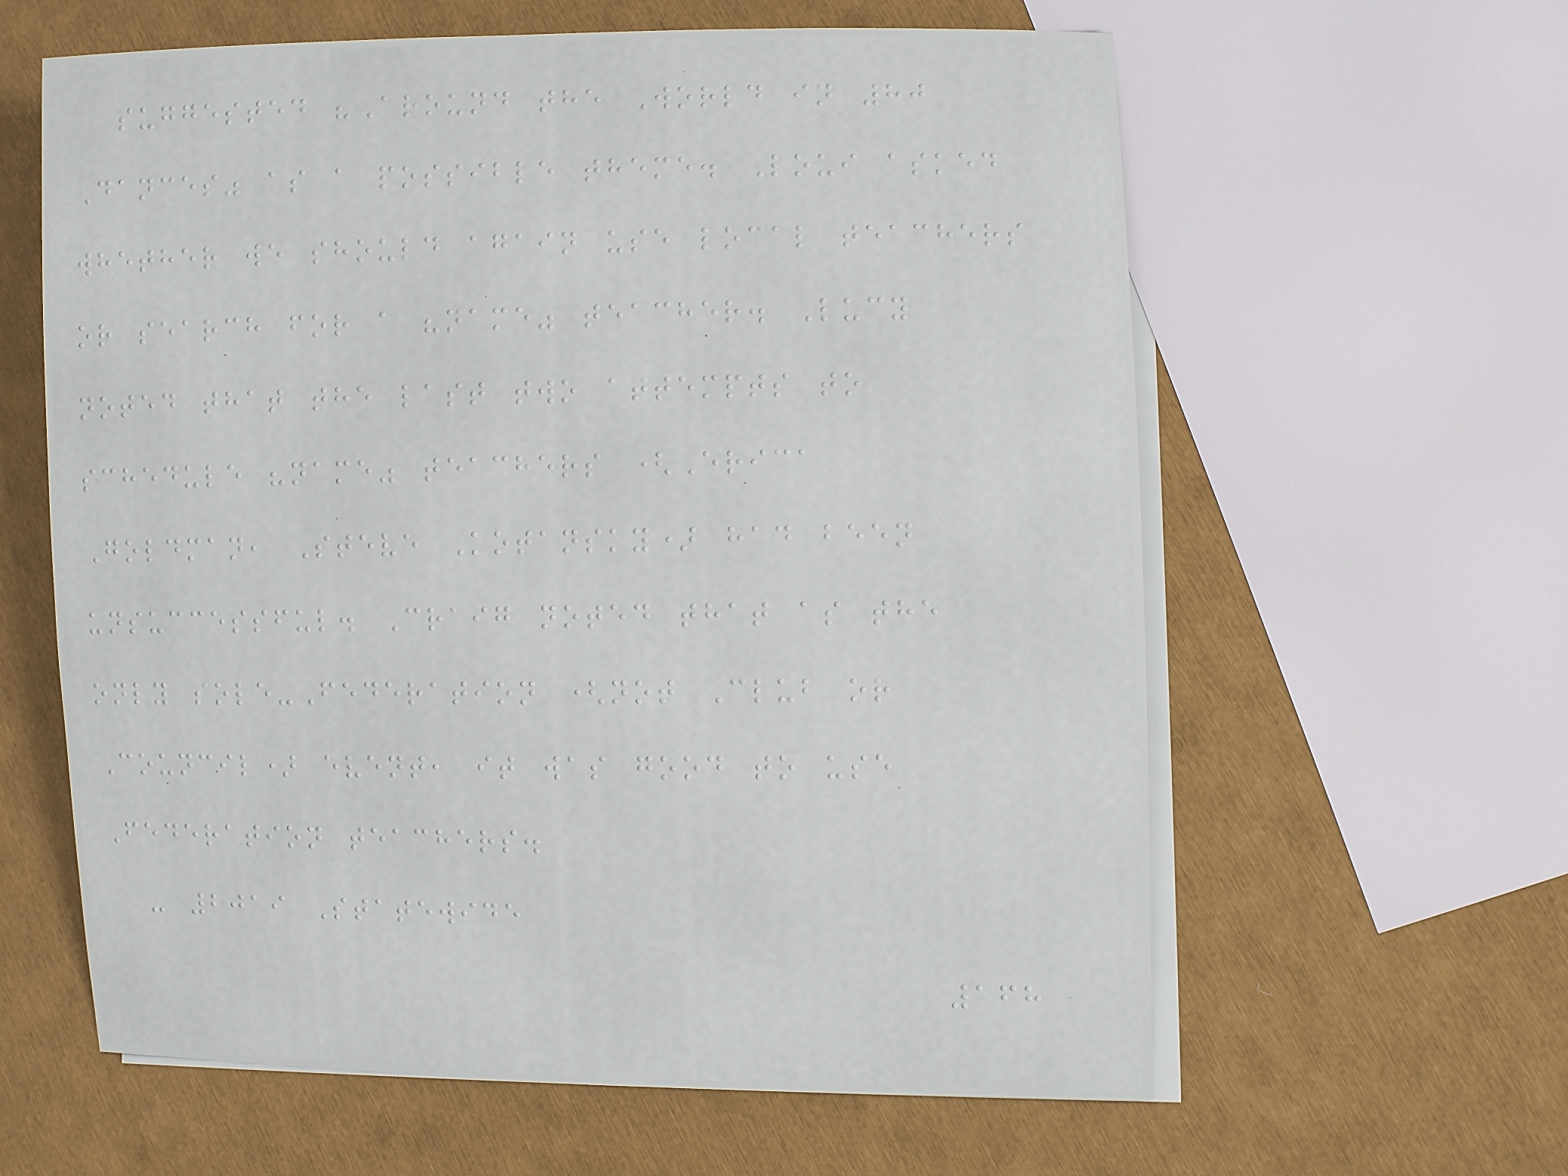suggested "Around the World in 80
Dances" as a possible theme. Loui asked
whether we should again use local teachers
or search for a "name" teacher. Lucy
noted that the last two attempts to
schedule "name" teachers (Erica
Goldman, Steve Kotansky) had been
unsuccessful. Craig noted that as the
only sole-Federation (not Club or
Council) event, it was good to use
Federation teachers.
- 2019 Statewide
168
